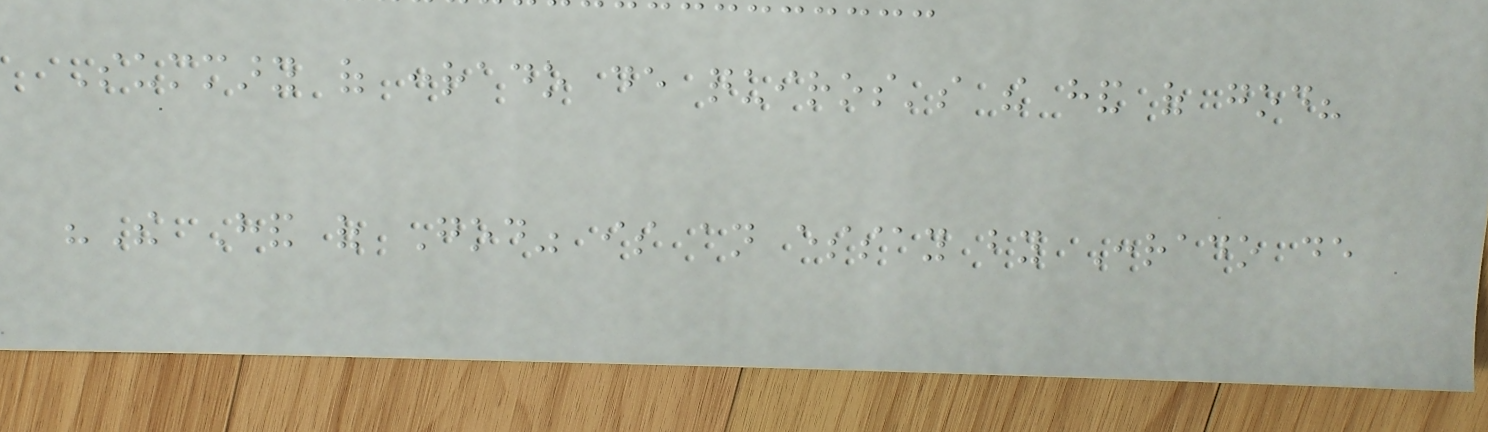Summary of conrado de quiros's the hand of god?
"The Hand of God" is an essay by Conrado de
